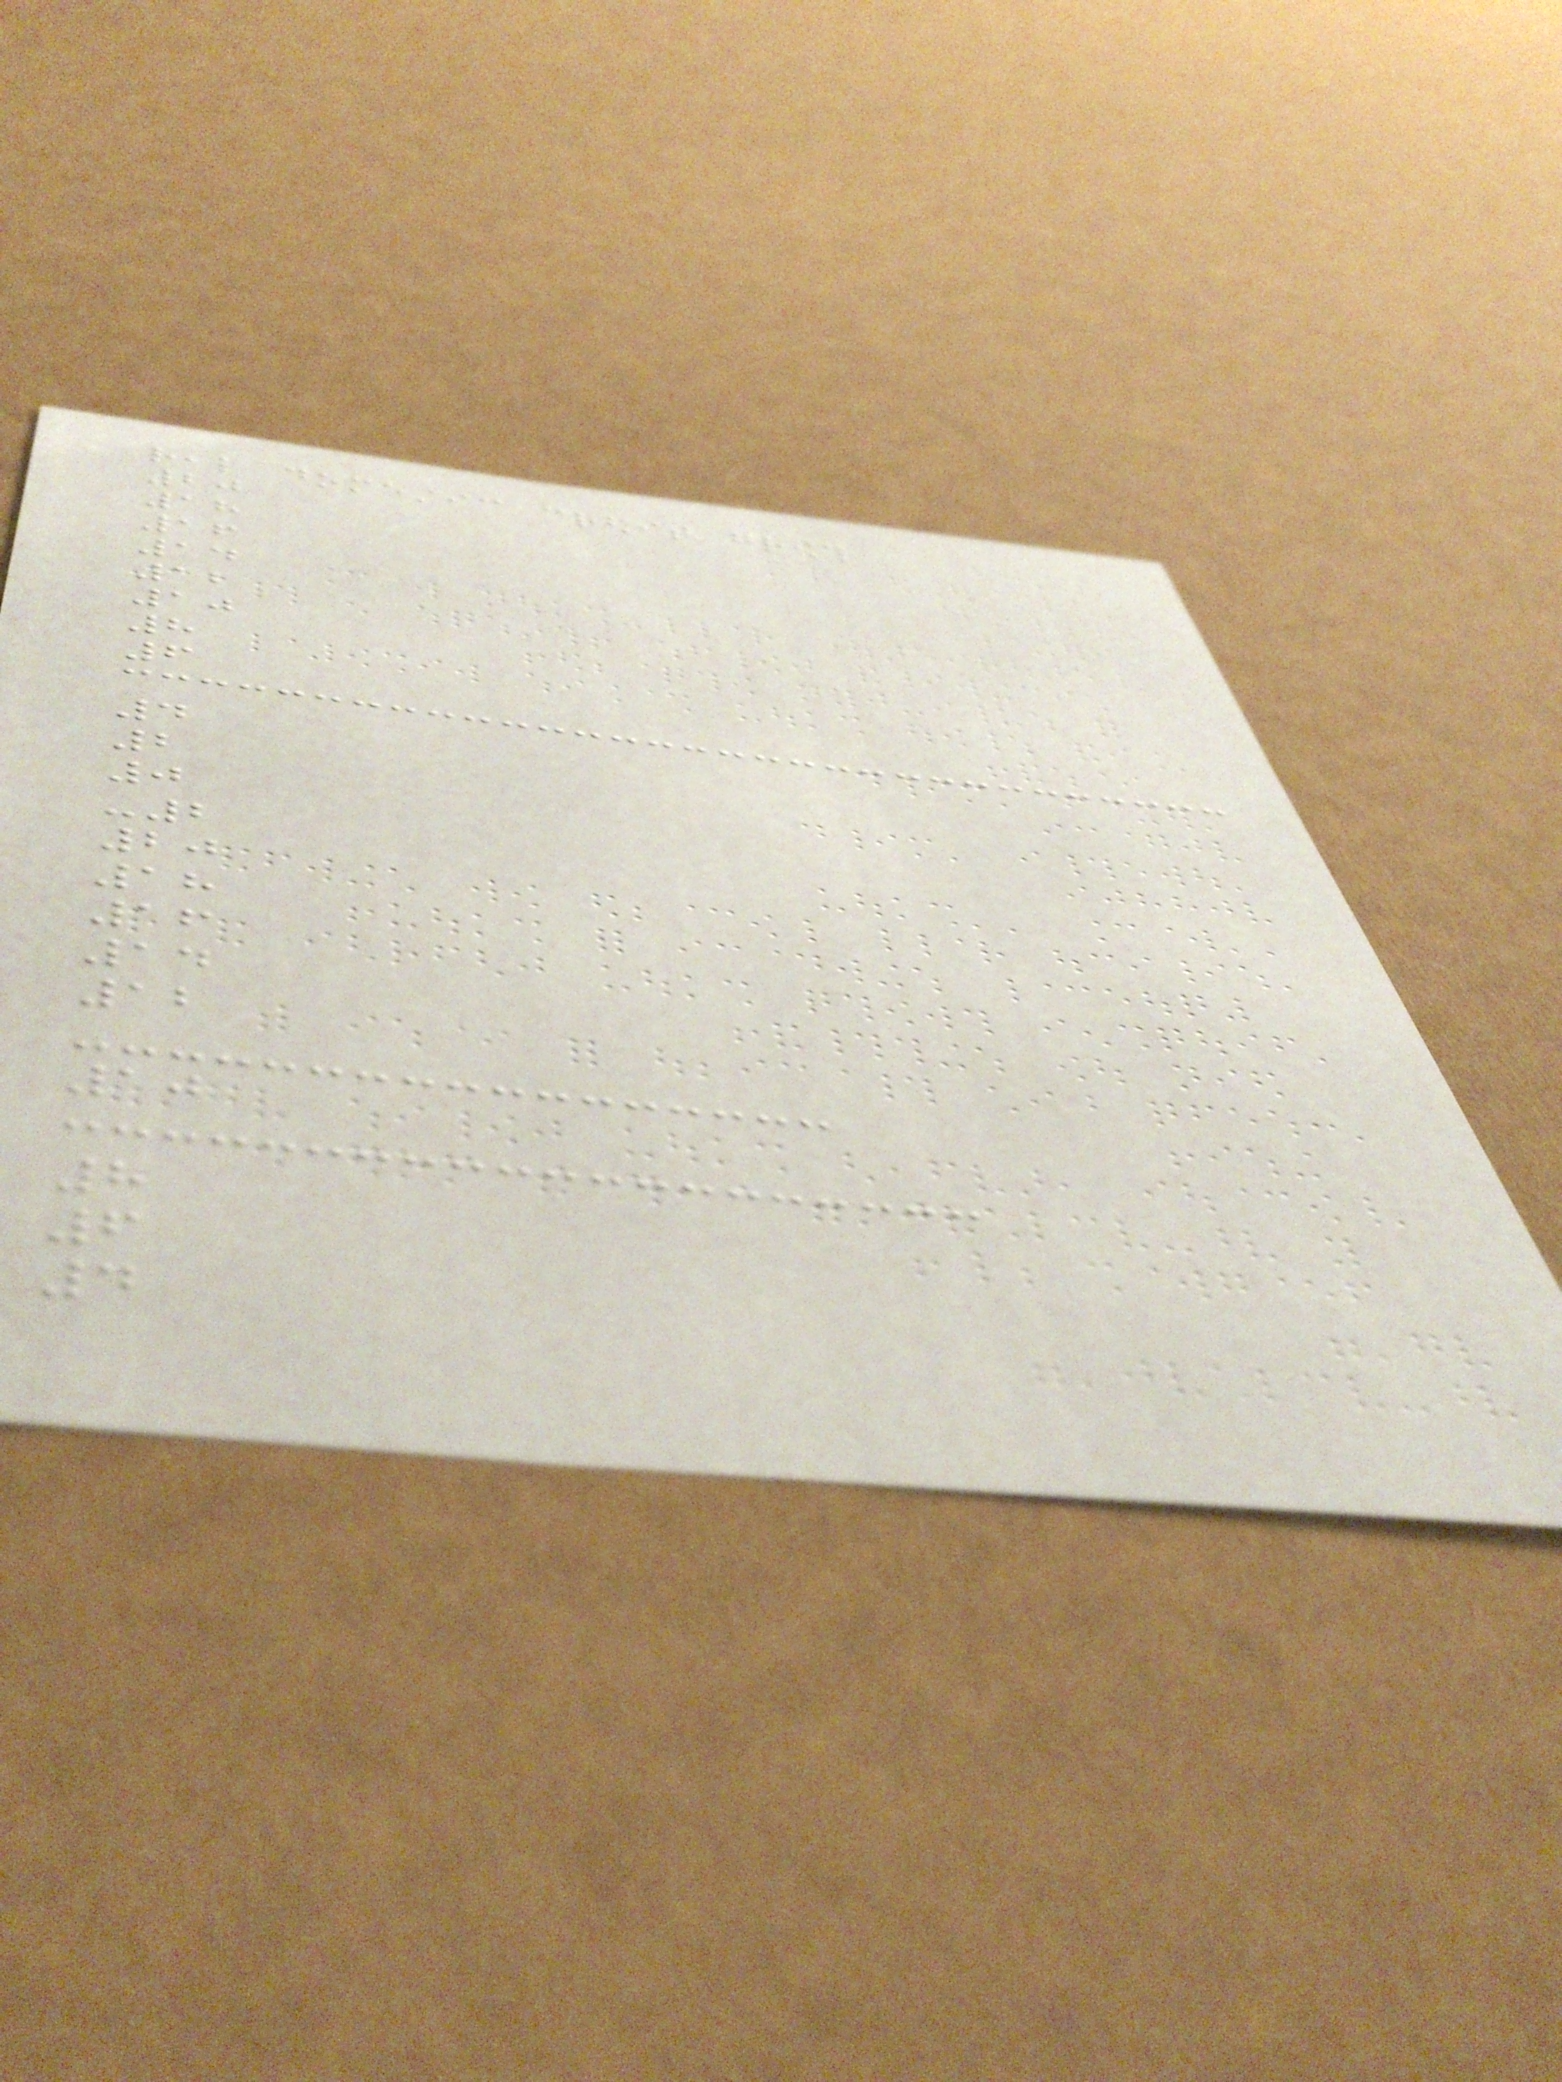real domestic credit growth
20
18
16
14
12
10
8
6
4
2
0
-2
20
18
16
14
12
10
8
6
4
